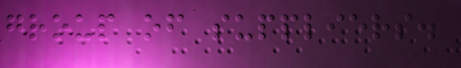group of suppliers.
